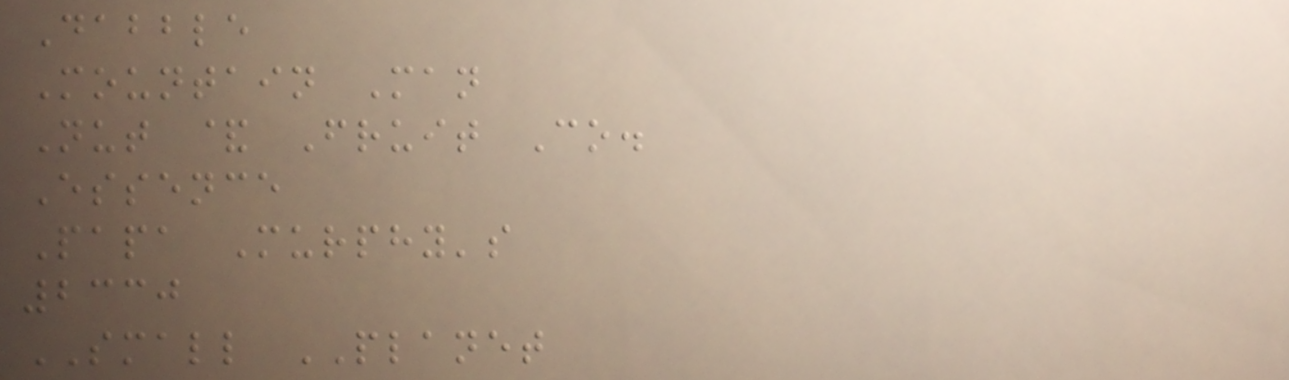Dabble
Mountain Man
Nut & Fruit Co.
Essence
Papa Murphy's
2330
SMALL PLANET
